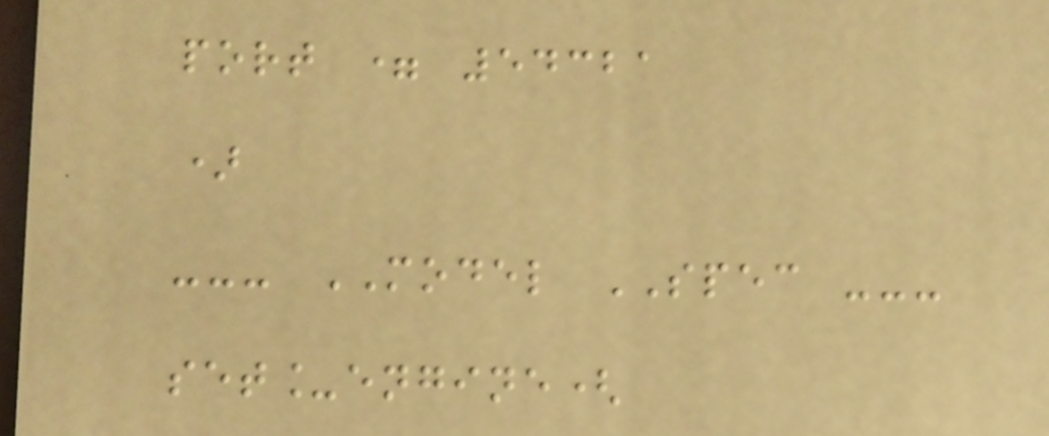port = 54321
)
--- MODEL SPEC ---
set_engine(
